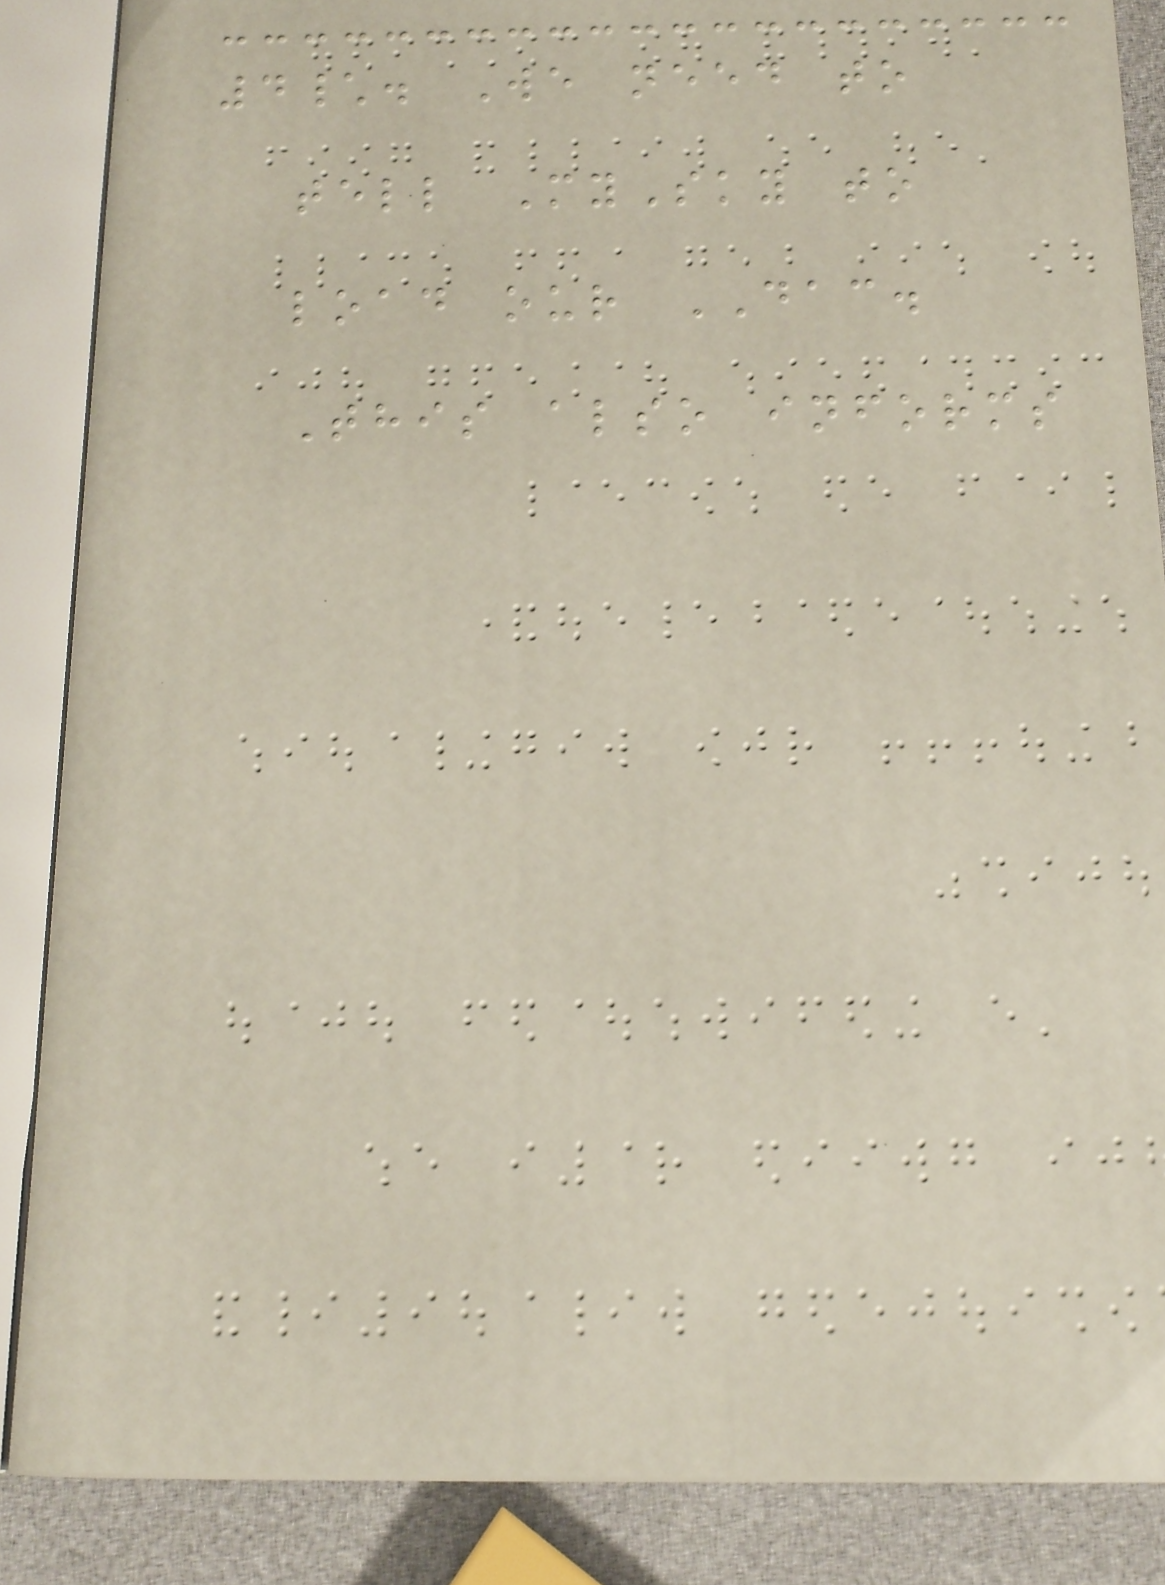4\. We need to
tell MySky to
load our DAC.
This also informs
